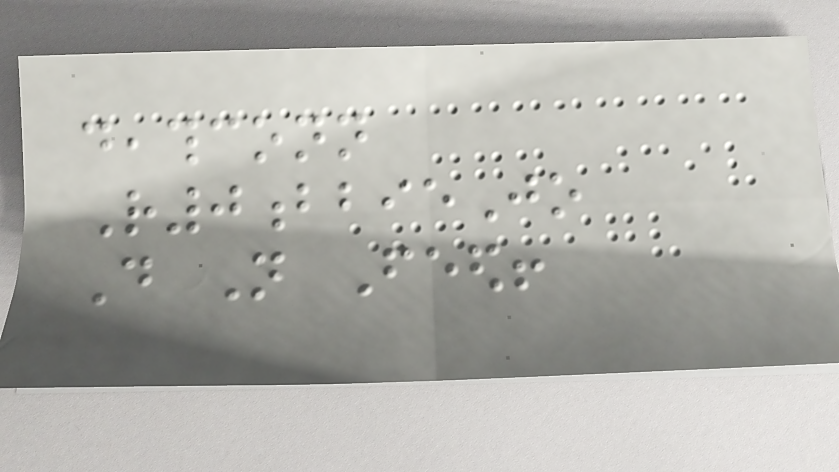deathconn
R0bbieJo
Do Not Feed!
